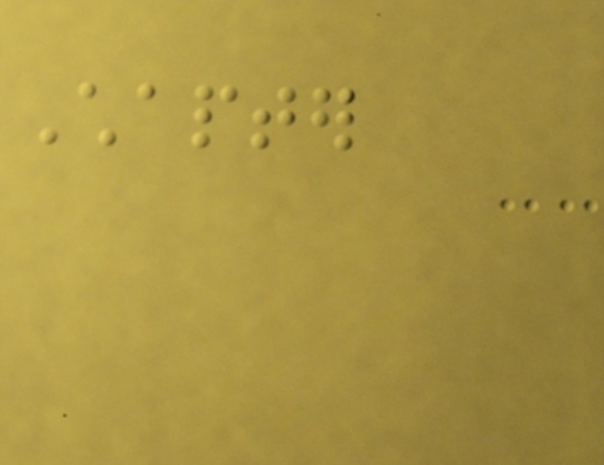Chapter
